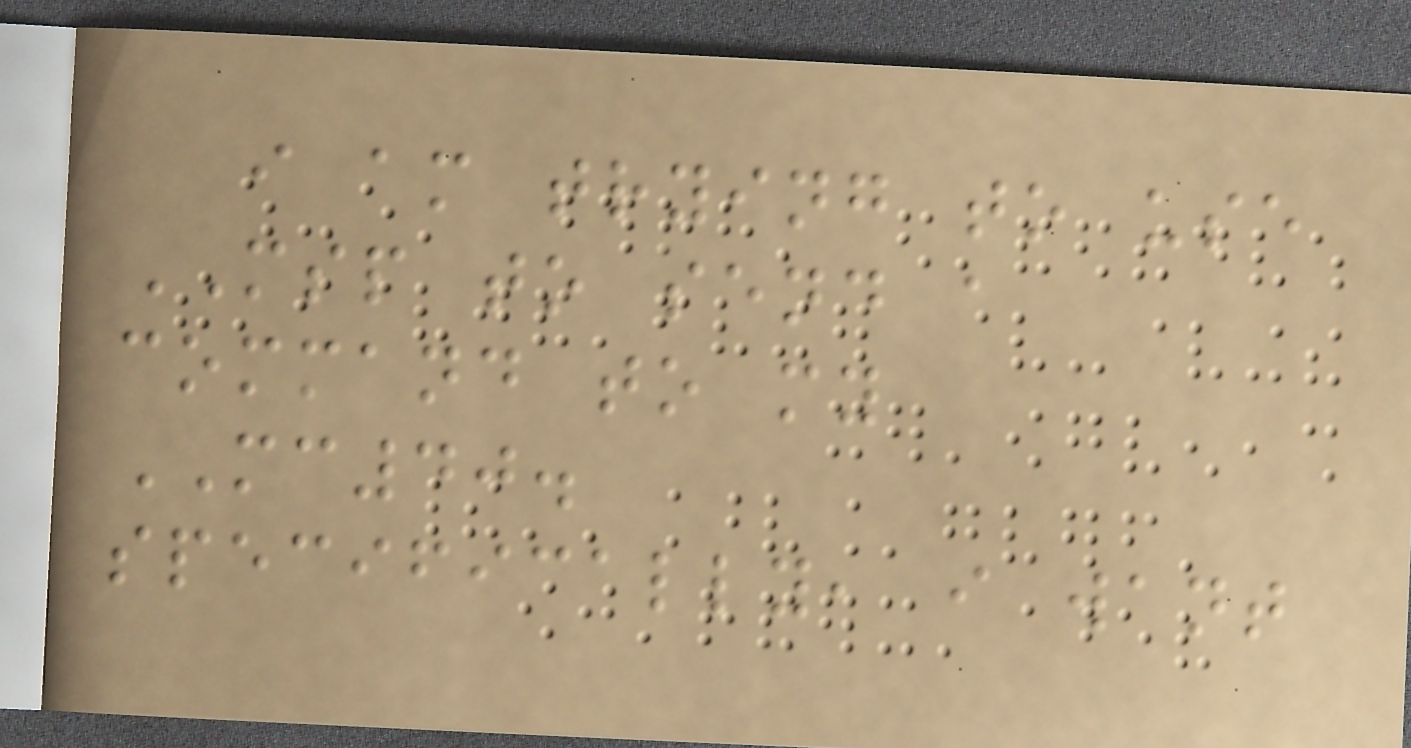i am trying to use
MSP to send a
command to my
MC40.
specifically, i want
